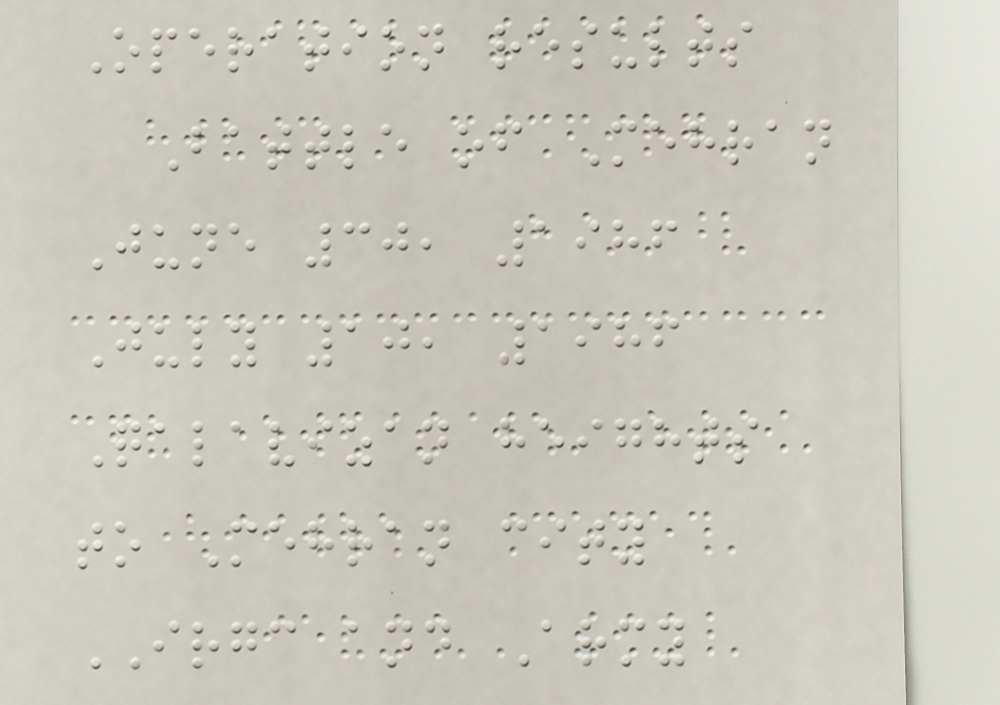Operation results
Battle of Mehran
June 30, 1986
July 10, 1986
Qalavizan heights
to Mehran city
IRGC and Army
